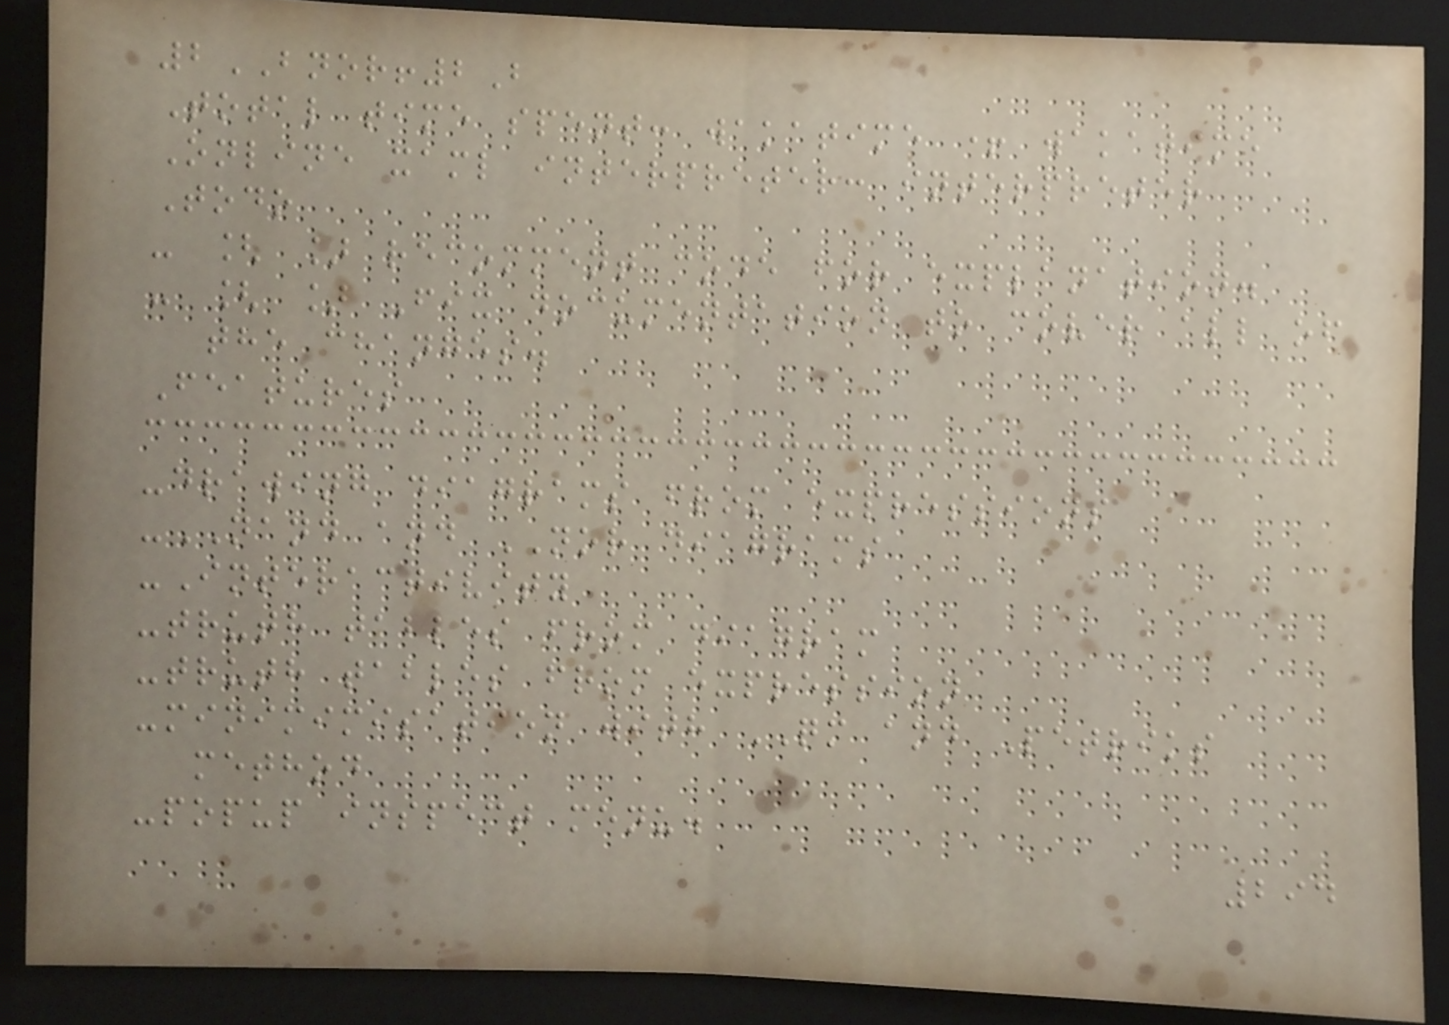2BNOR!2B
Total time spent: wakatime + wakatime
Online xaml interpreter: interpreter
Todo
- [ ] recomment code for explanation.
- [ ] Fix documentation to cover all of
the changes.
Features
-drawing diagrams from expressions
-NAND and NOR diagrams
-Interactivity
-truth tables from diagram
-truth tables from expression
-minimimisation with QM and Petriks
method
-popup inspect menu.
294
